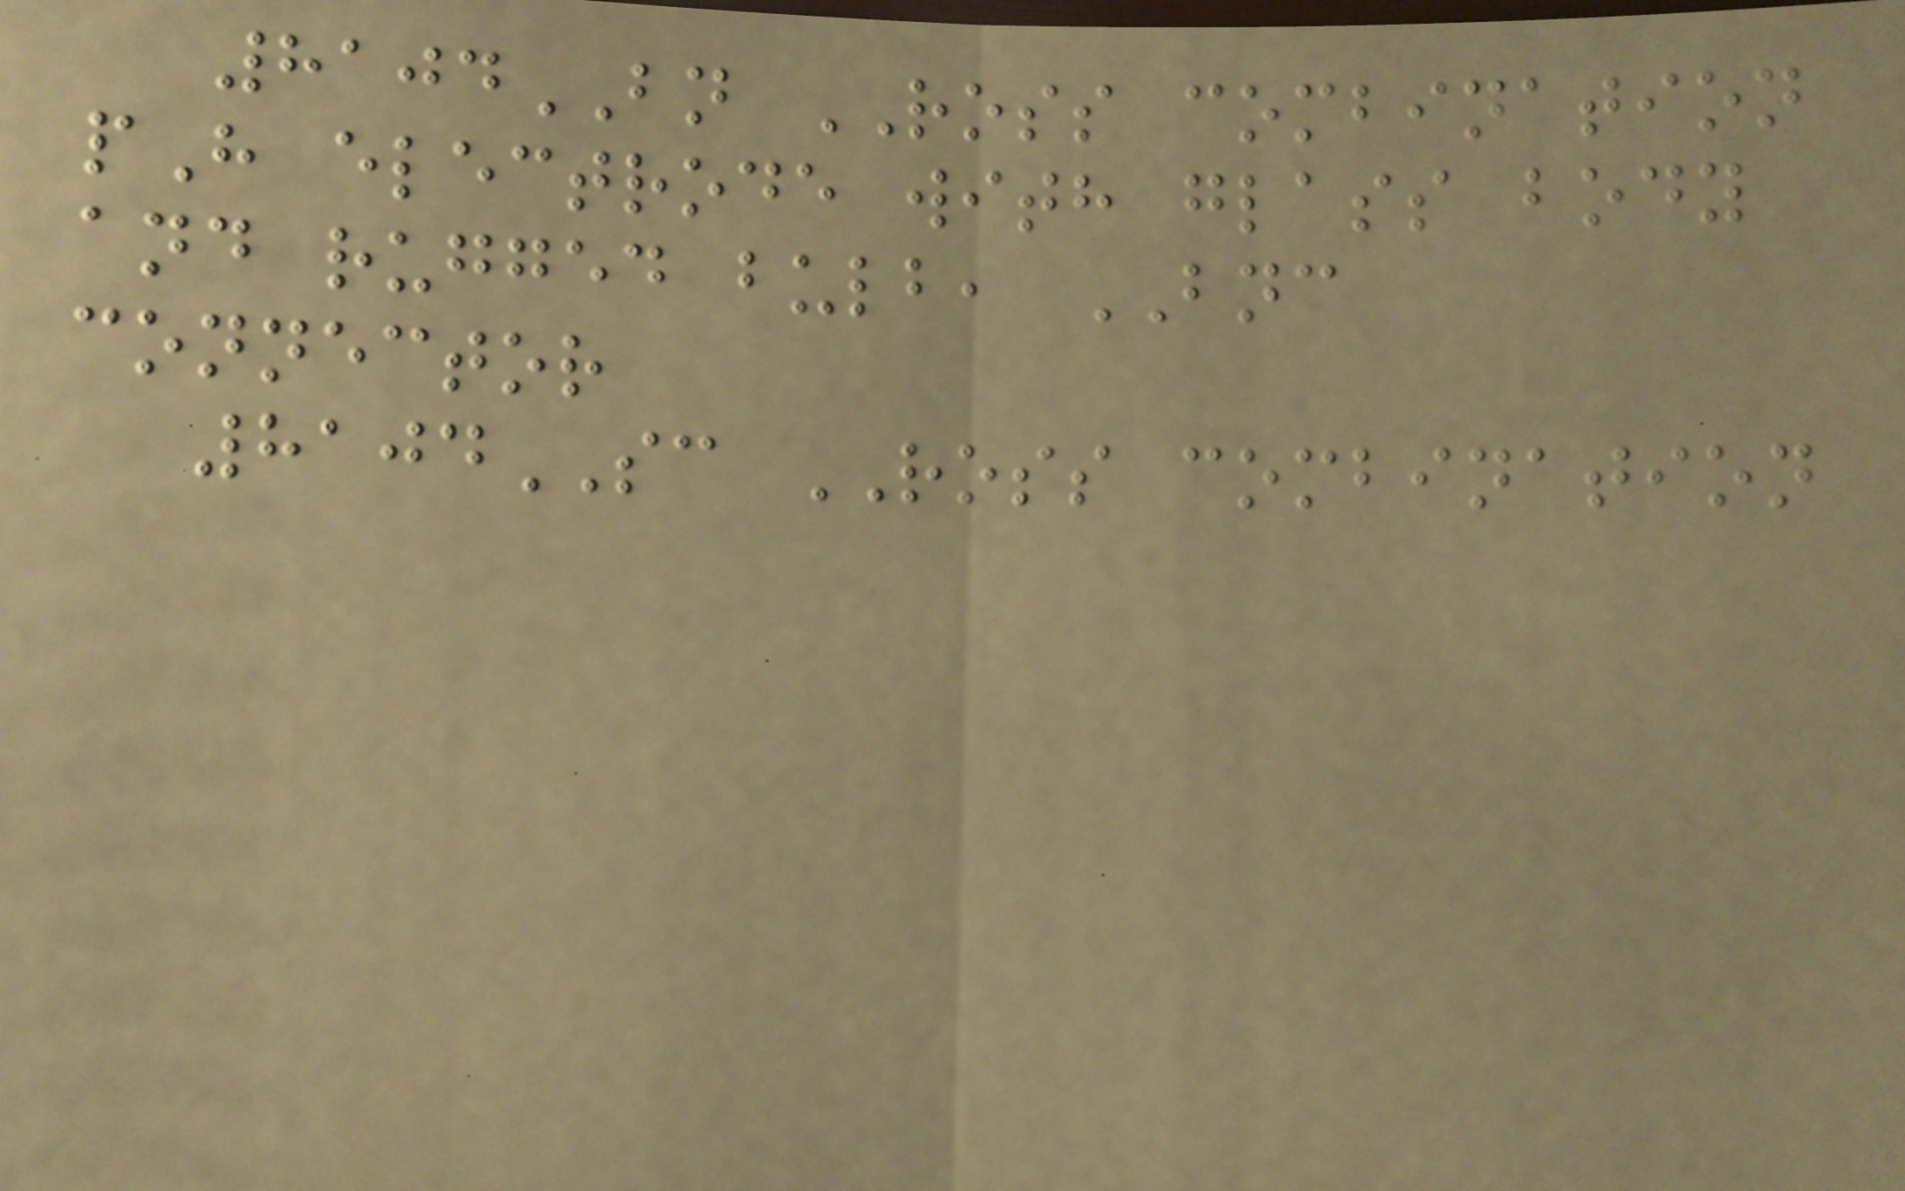8104BN ROSS combination
pH electrode with glass body
and rugged bulb, BNC
connector
8104SC ROSS combination
